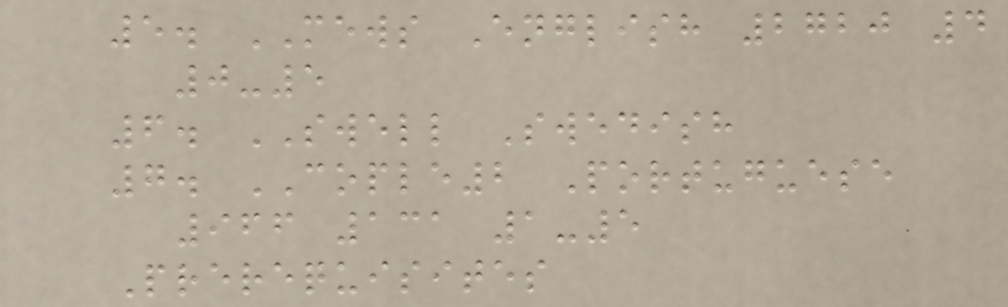5. MEWS English 2720 4
0-5
6. SWELL Swedish
7. COPLE2 Portuguese
966 131 1-5
Prerequisites
